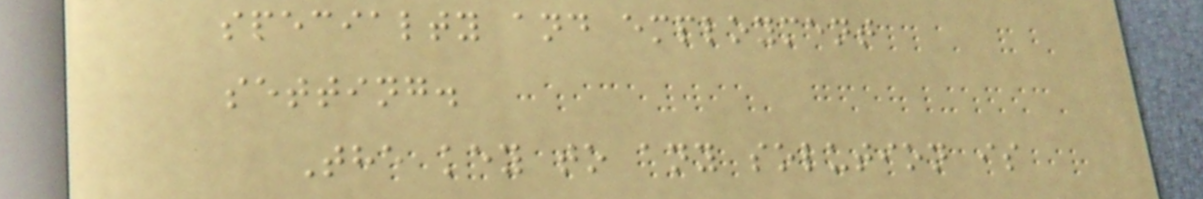specialty and employment
setting.
The key to any solution is
